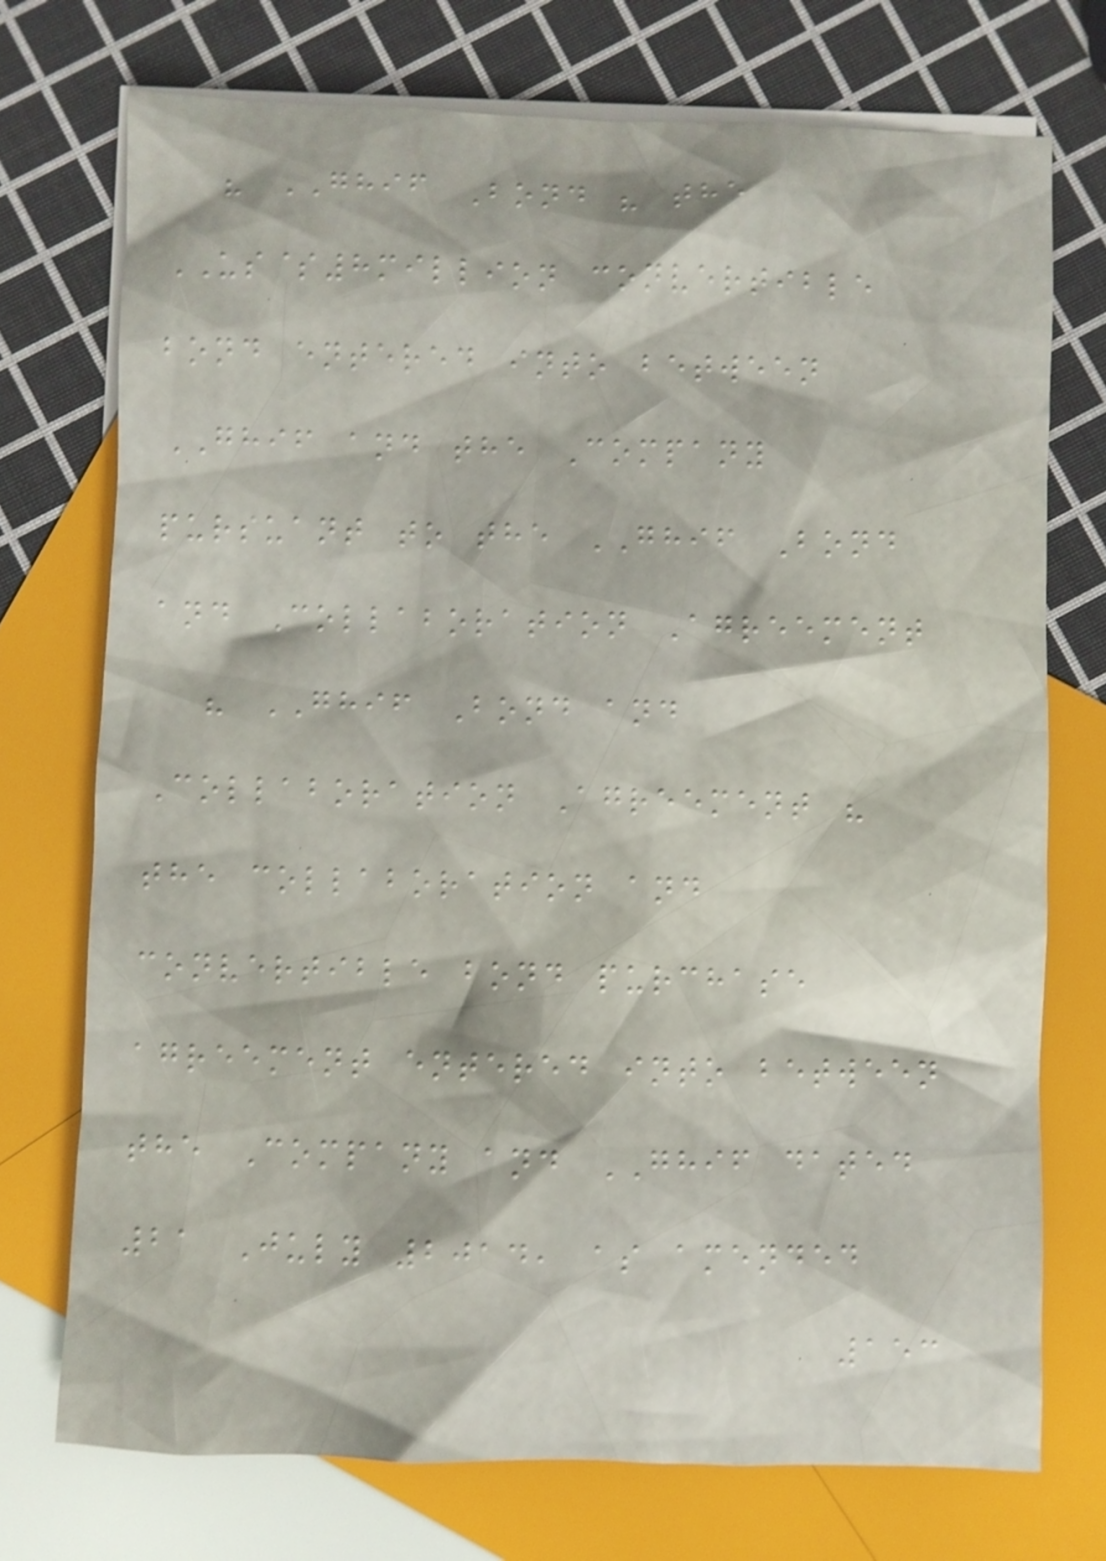" GHIF Bond " the
US$8million convertible
bond entered into between
GHIF and the Company
pursuant to the GHIF Bond
and Collaboration Agreement
" GHIF Bond and
Collaboration Agreement "
the collaboration and
convertible bond purchase
agreement entered into between
the Company and GHIF dated
21 July 2014, as amended
153
